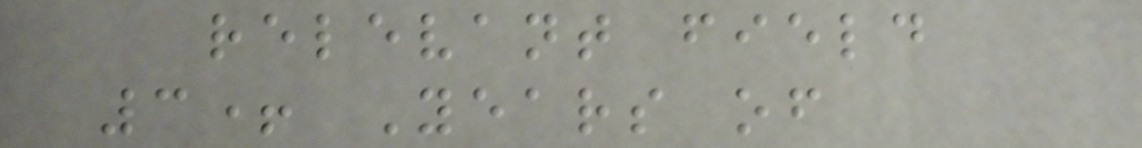relevant field
3+ Years of
